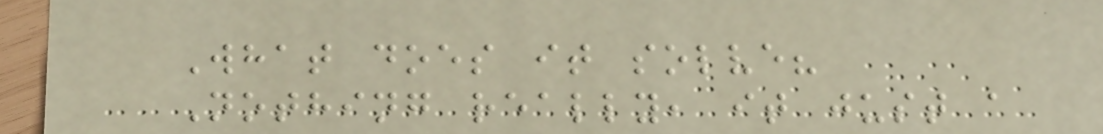What does it solve?
Nothing really, it just a
